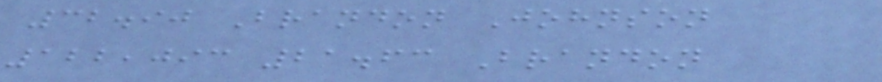32.90 Brandon Johnson
122,093 21.63 Brandon
